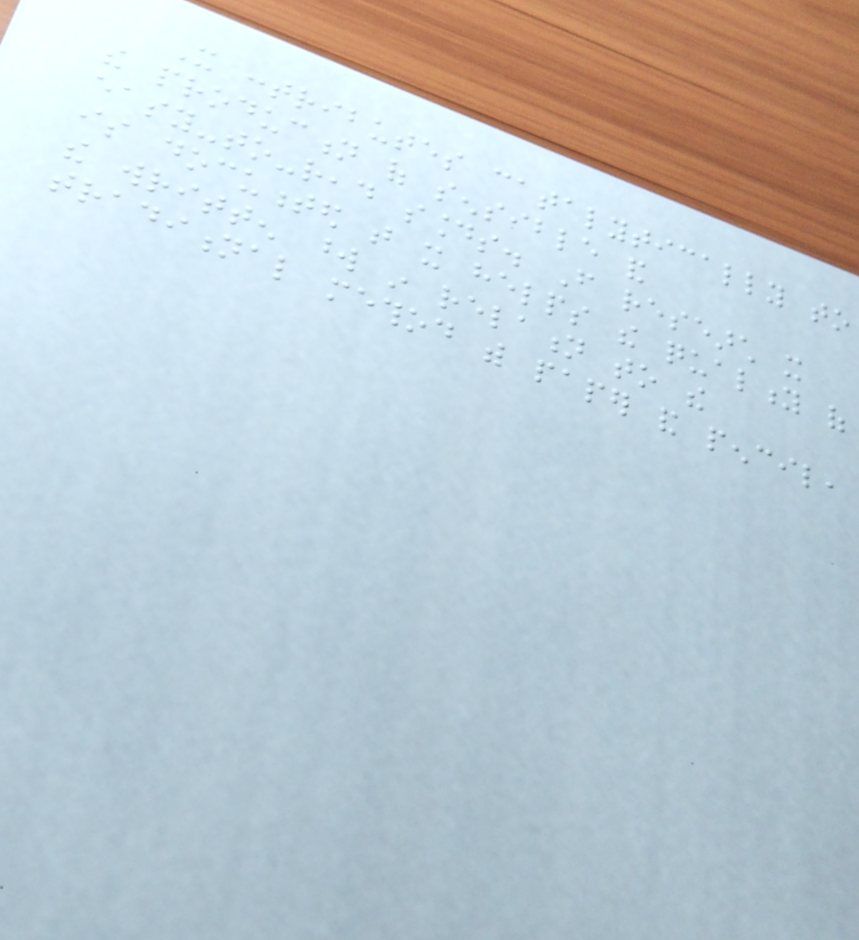It contributes catalytically to
the production of sensible and
easy-to-read sounds. From research it
is documented that it helps the quality of
the written word in relation to the
traditional method with paper and pencil,
